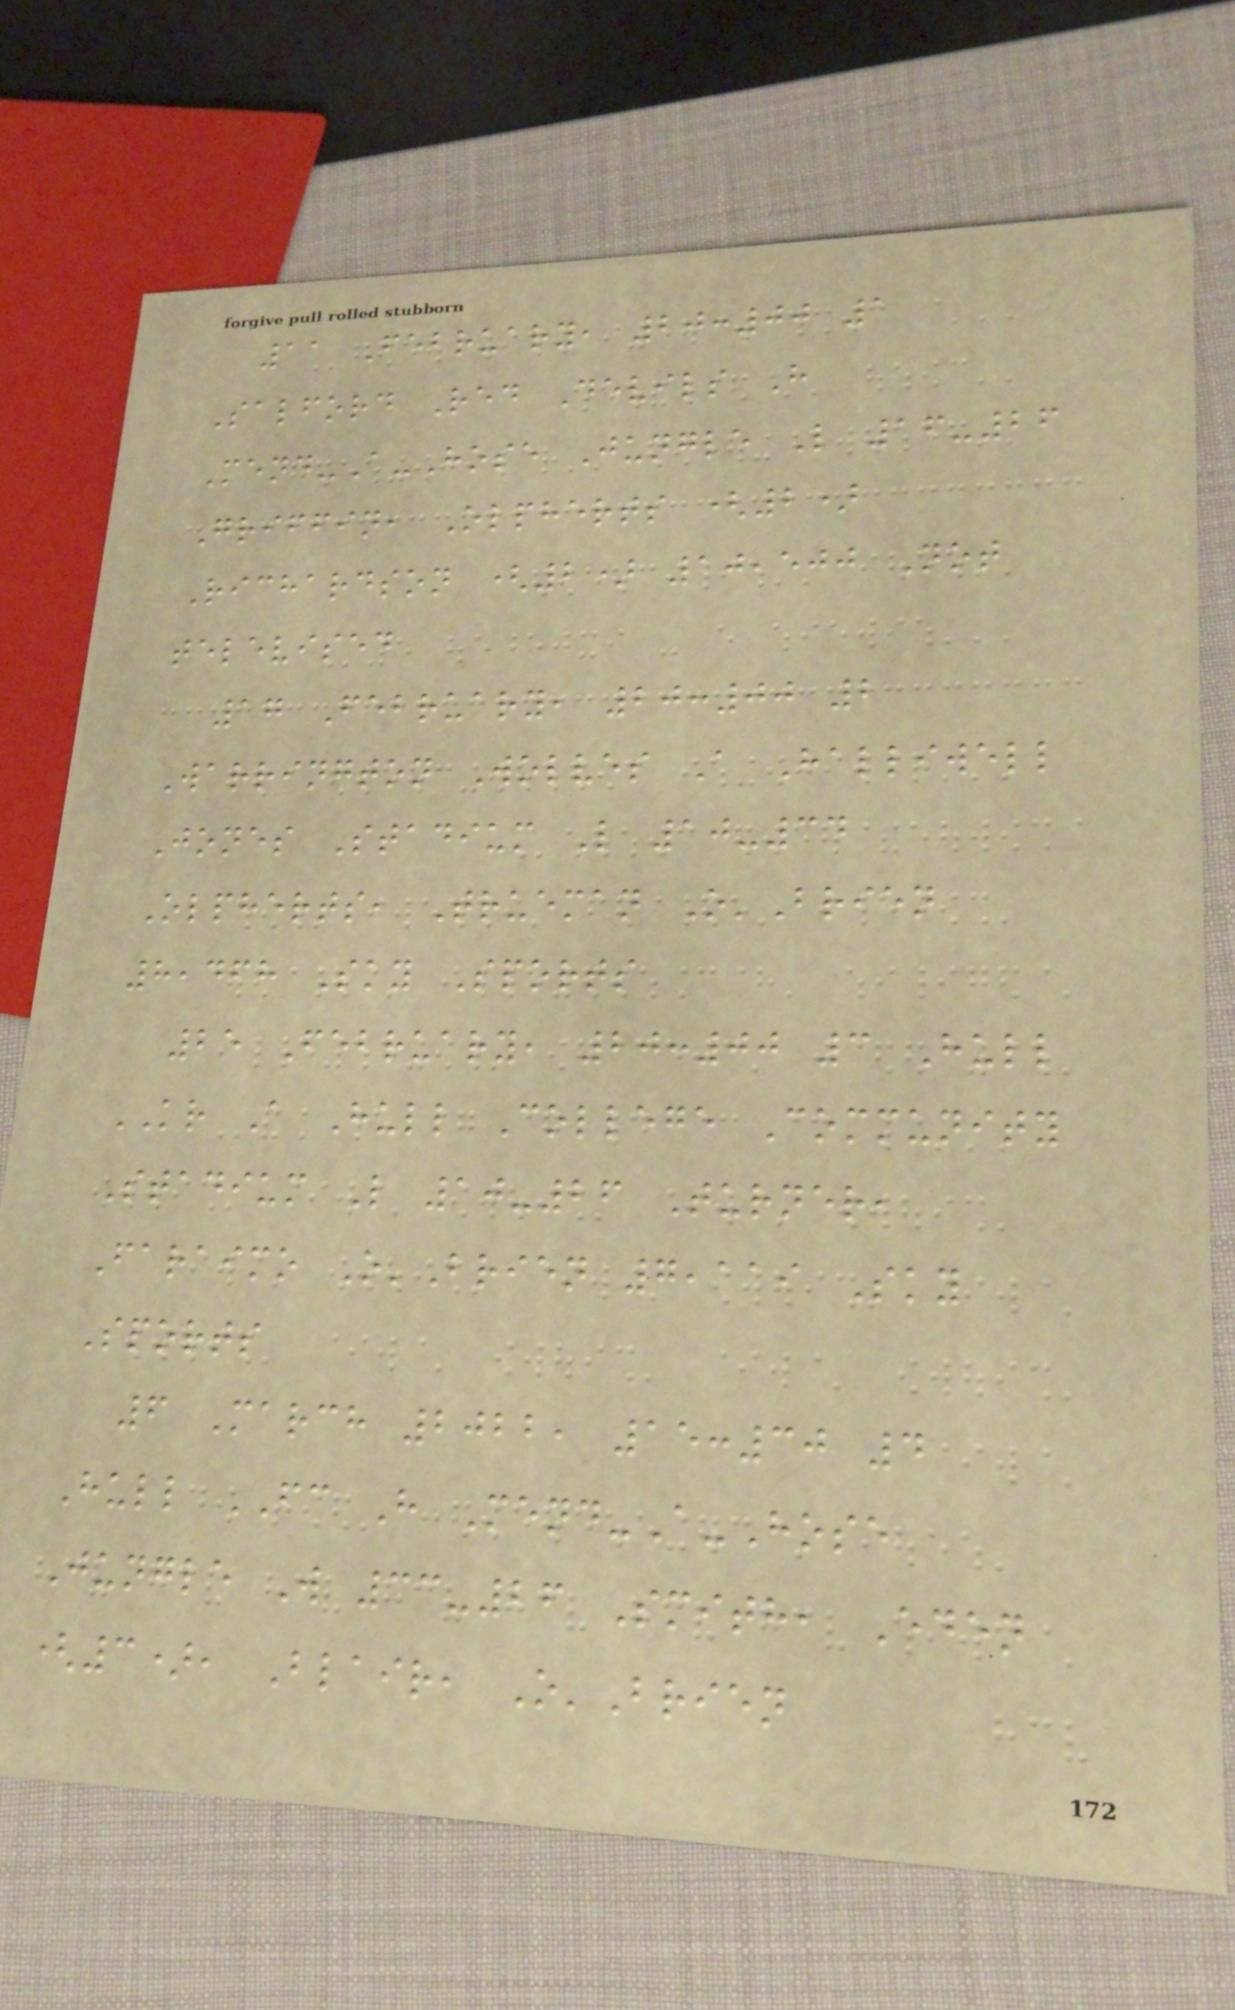11 February, 20:00 1
Salford Red Devils H
Mend-A-Hose Jungle L 16-26
Griffin, Olpherts (2)
Richardson (2) 10,500 Not
televised
17 February, 20:00 2
Warrington Wolves A Halliwell
Jones Stadium L 10-34
Olpherts, Trueman O'Brien
8,468 Sky Sports
25 February, 20:00 3 Hull
KR A Hull College Community
Stadium L 10-26 Turner,
Faraimo O'Brien 7,119 Sky
Sports
6 March 2022, 15:30 4
Hull FC H Mend-A-Hose
Jungle W 33-26 Smith, Eden
(3), Blair, O'Brien
